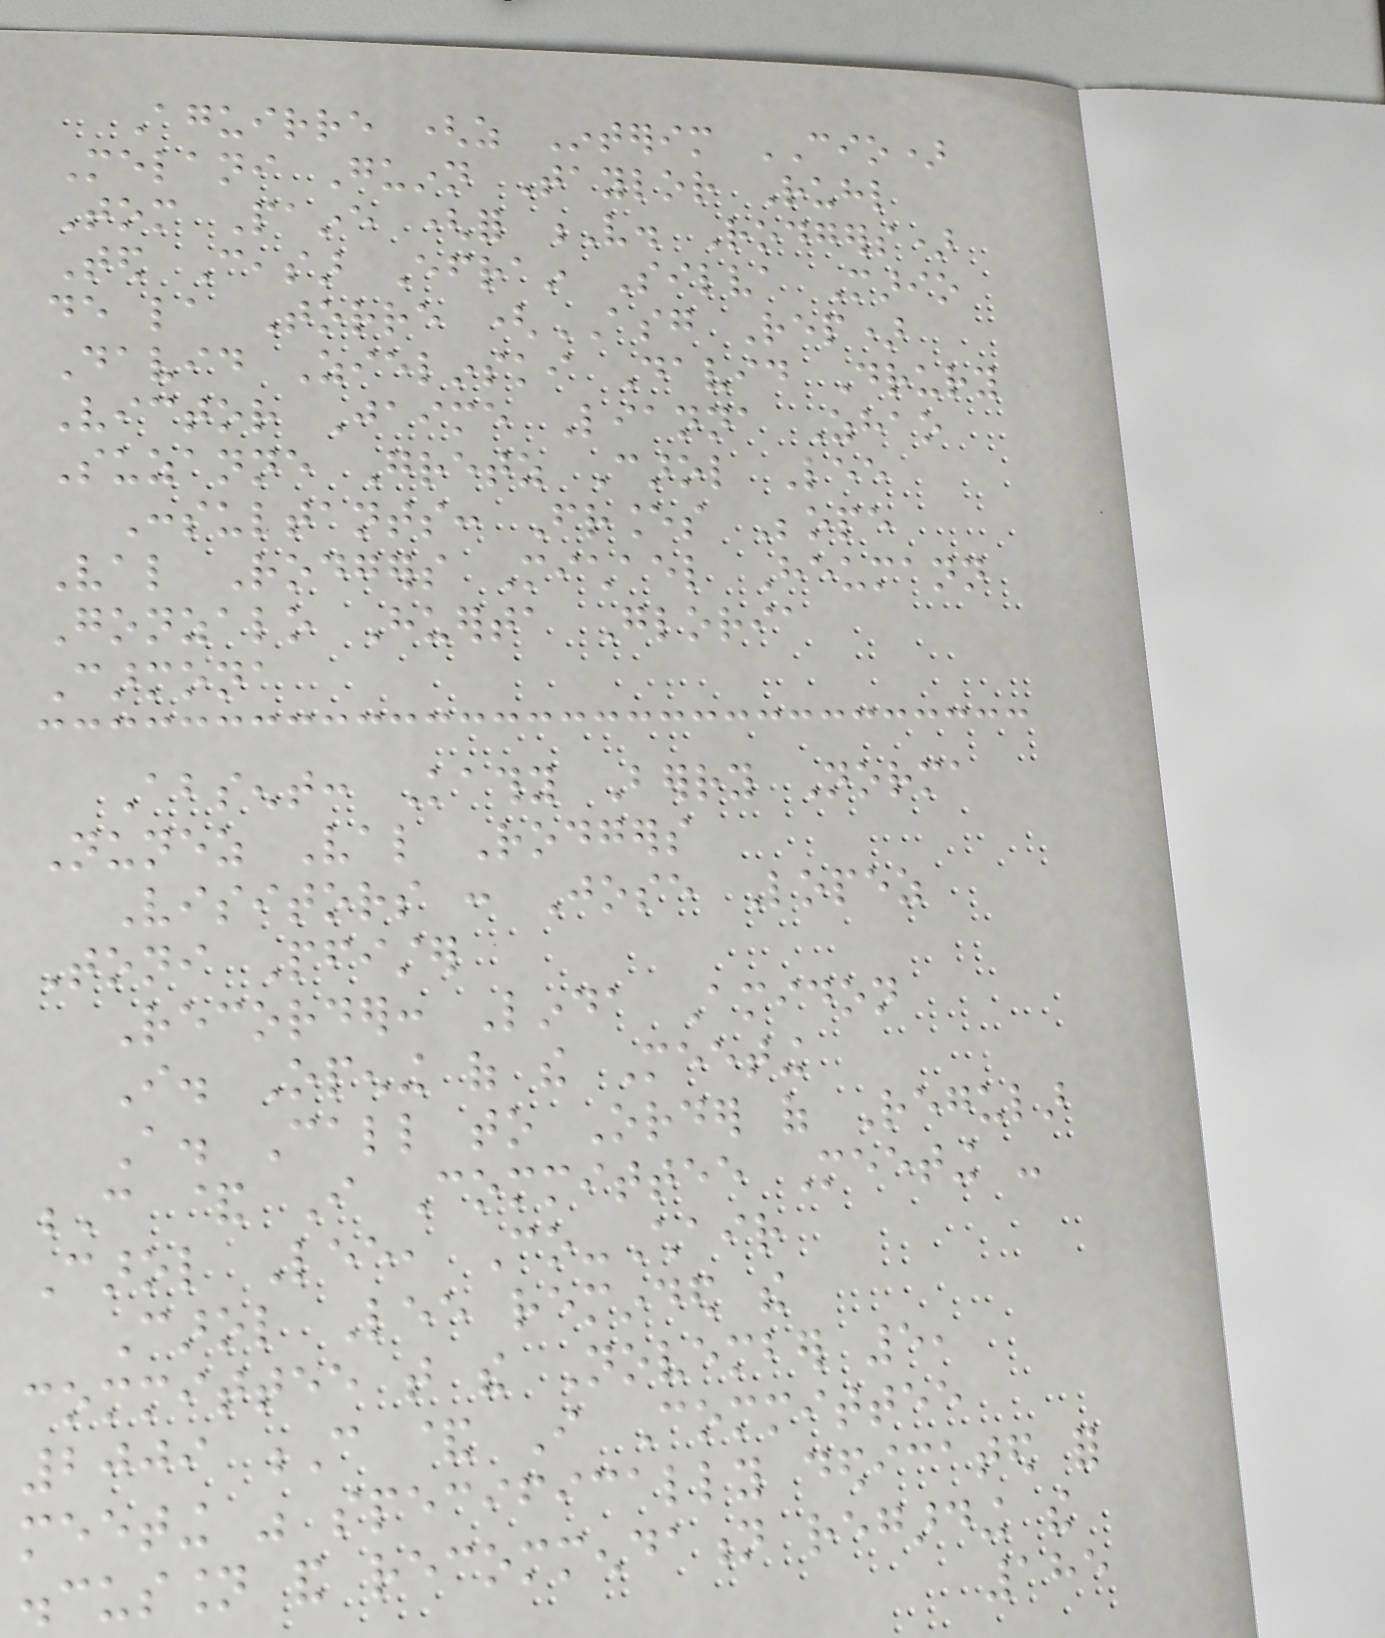Aguirre (as Interim CIO)
Melani Guinn Taylor Ruhl
Tom Paine (for V. Rodgers)
Ted Ceasar Efrain Silva Mario
de la Torre (ASG Rep)
David Zielinski David Drury
Victor Jaime Lianna Zhao
Suzanne Gretz Carol Lee
Consultants: Frances Beope
Val Rodgers Michael Heumann
Gonzalo Huerta Gloria
Carmona
Absent: Kathy Berry Norma
Nunez Val Rodgers
Visitors : Jose Lopez
Toni Pfister
Recorder: Linda Amidon
I. Opening of the Meeting
A. Call to Order of Regular
C & I Committee Meeting -
Carol Lee, Co-Chair
Carol Lee reminded the
committee that the November 5,
2009 C & I Committee
meeting was specifically dedicated for
discussion and recommendation regarding the
185
